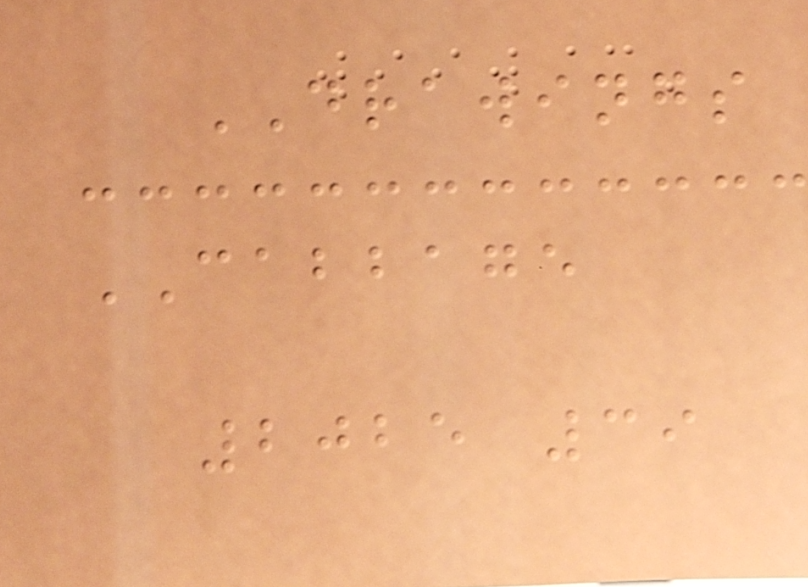DRAWINGS
CABBAGE
2025 39
